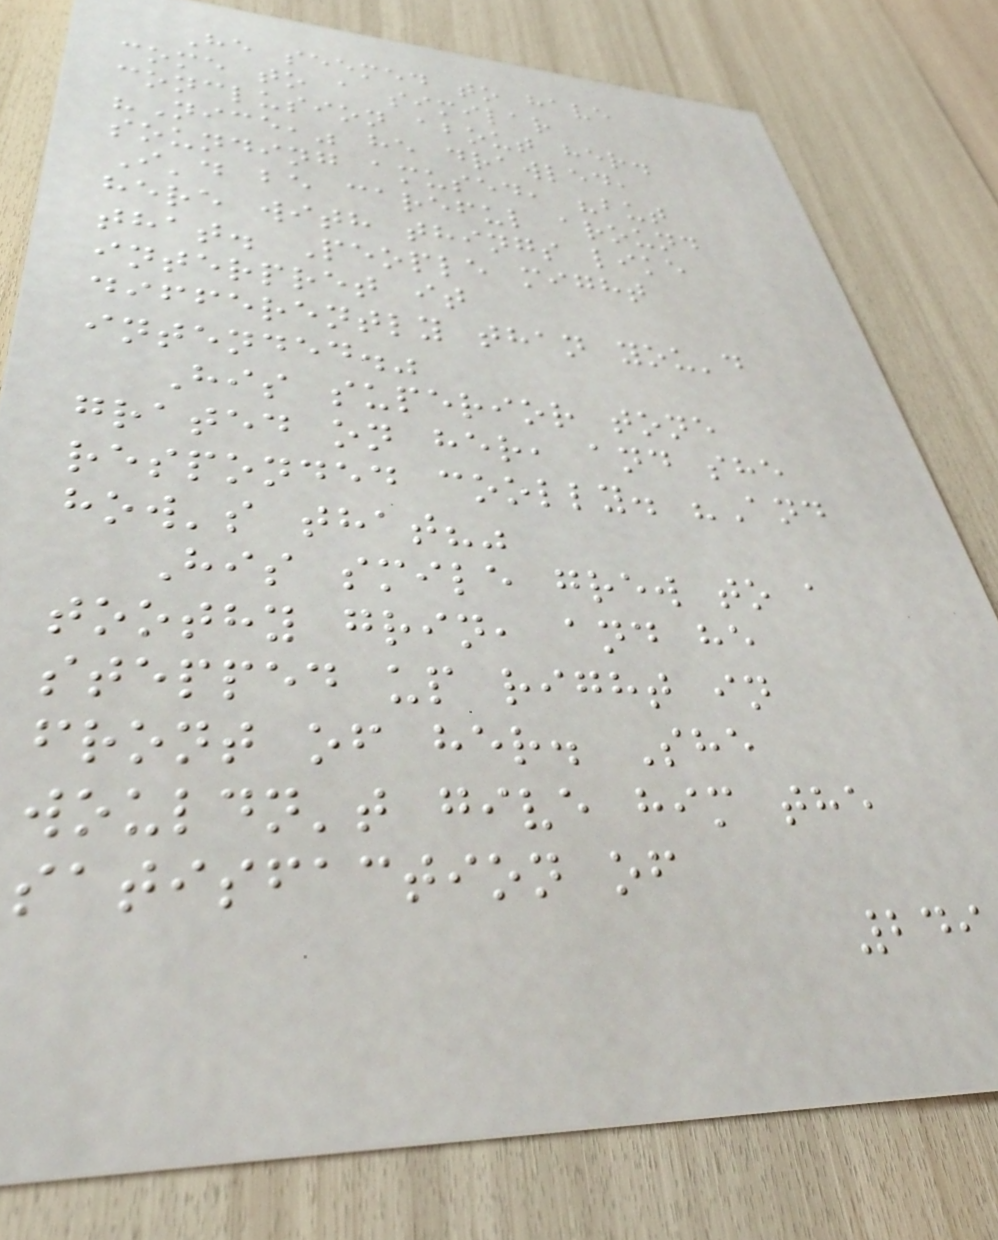He seemed to have
come to a similar
conclusion about her.
"Nice," he drawled,
sounding amused, "but
I'd be careful around
here with things like
that. People might
interpret it
differently than you'd
intended."
His superior tone
grated on her, and she
responded coolly. "And
how's that?"
His smile grew to a
toothy grin, and he
stepped up right in
front of her. She
wouldn't give him the
satisfaction of
249
